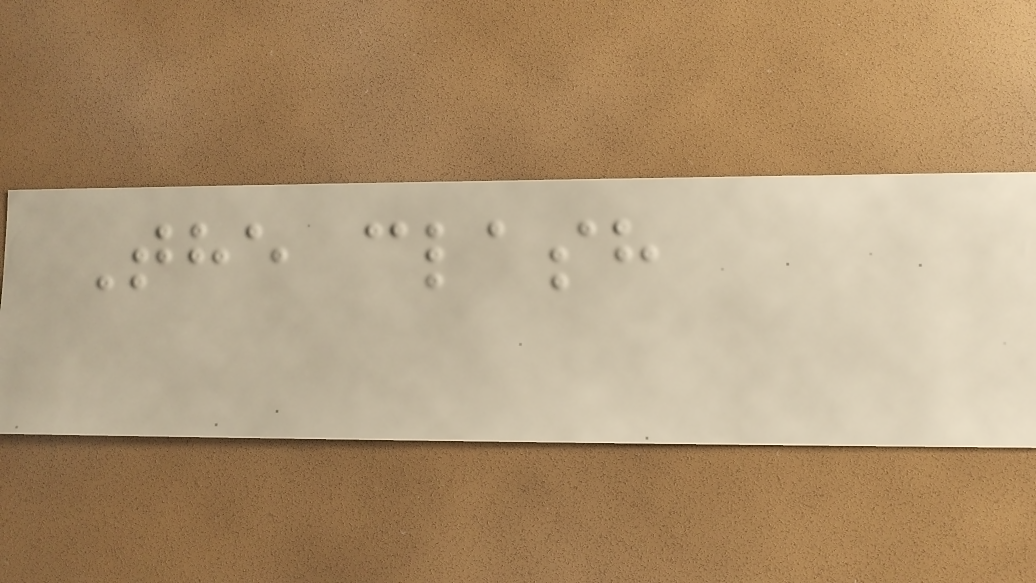The clash
